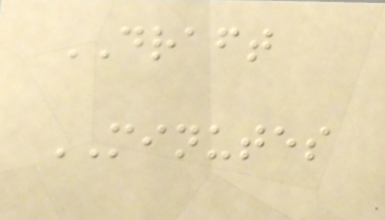DRAFT
MINUTES
